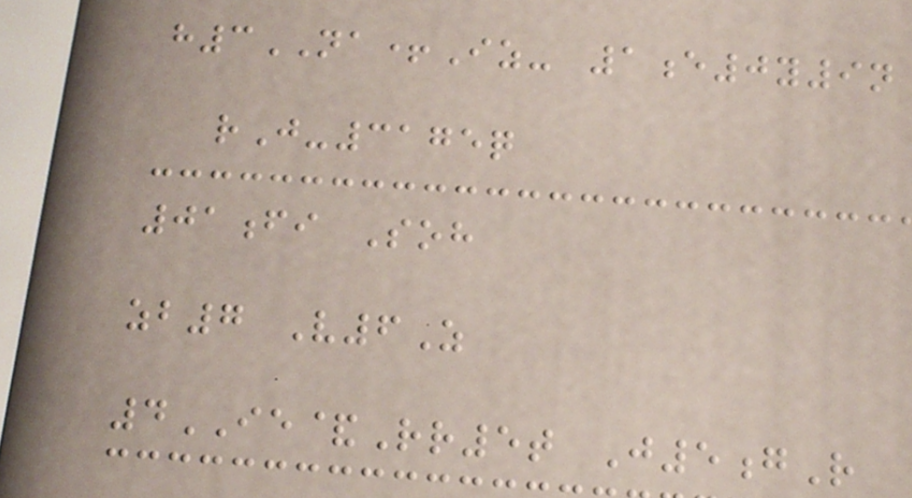h3NA+Iz- 1e0y9n
rJ-3175q
01fi Soh
zb7 V6Z
4IE&Rr5t J5gR
